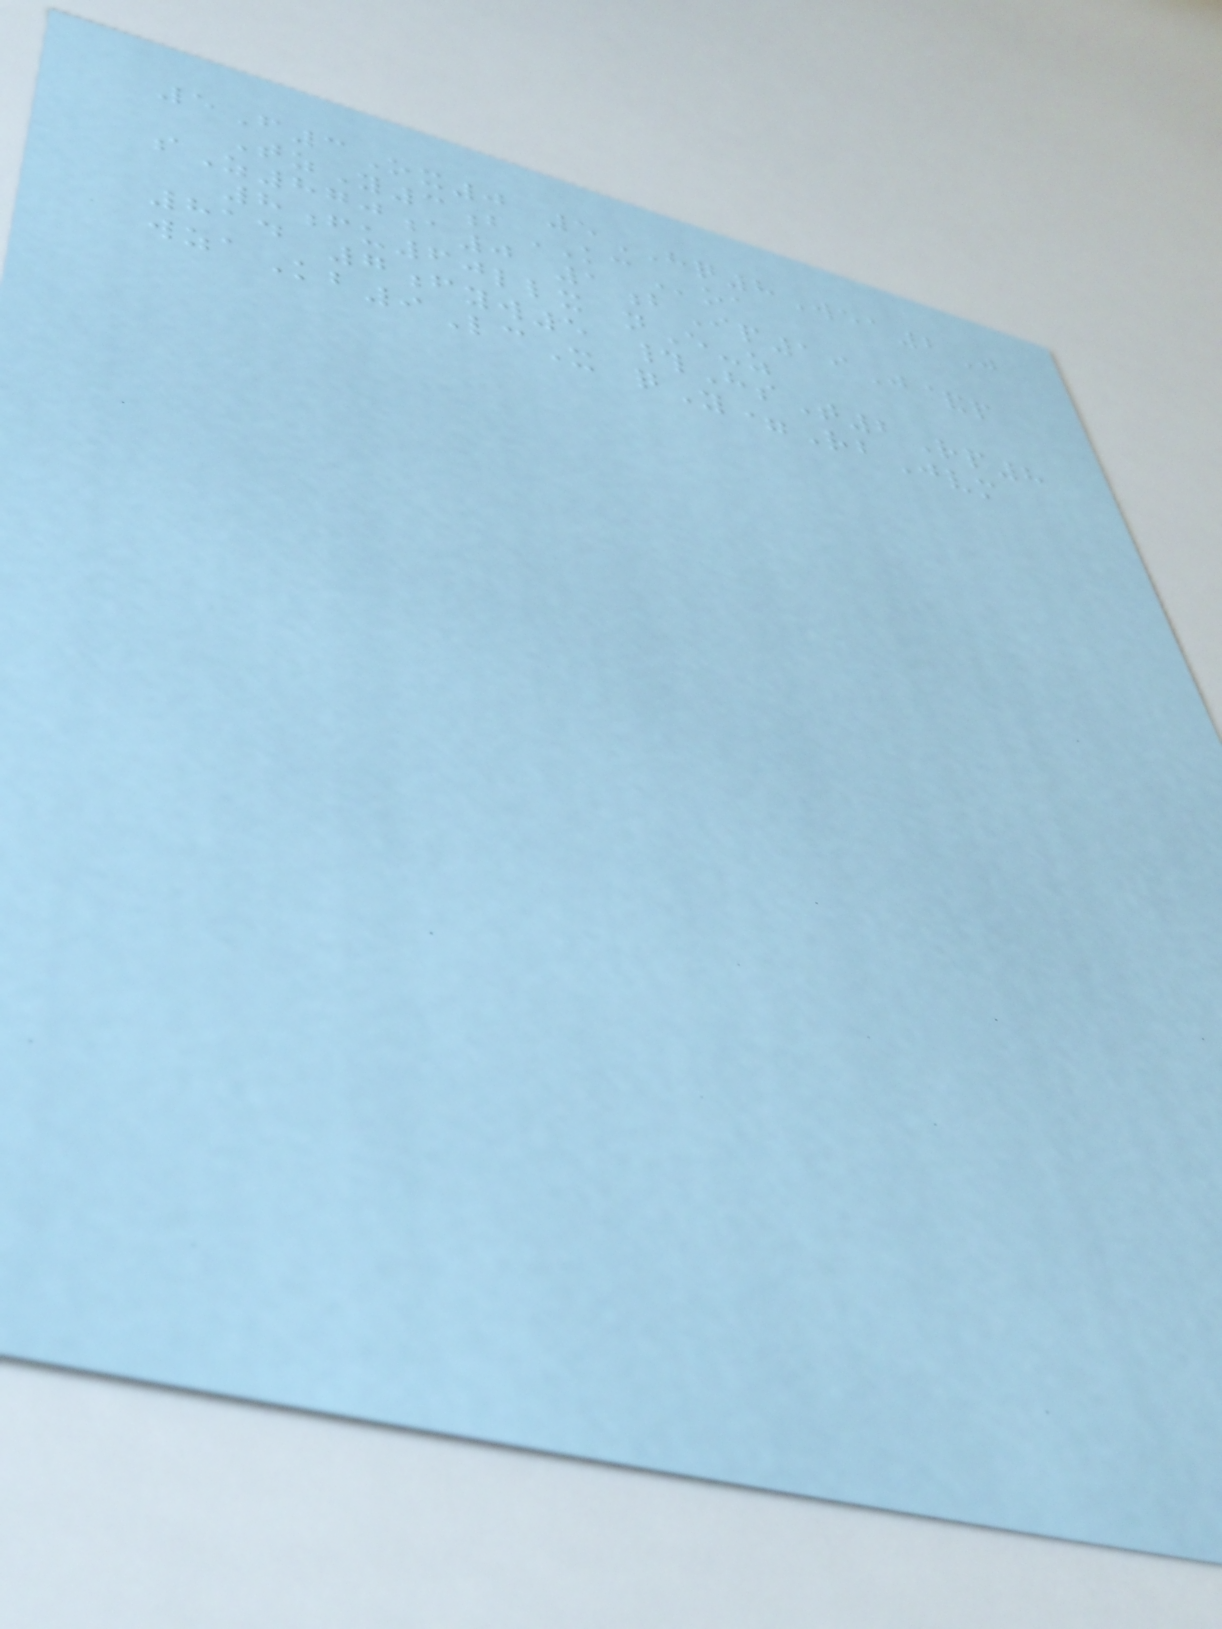5F3Ox0 5HQ8Wea2J
TzY3bKCoa
sZ870a0 1bIp19J&p
8fu60llx nE-z
814 7fyw5 #HsT2Rp8
wzaKb9LcX qY=RbJvm
